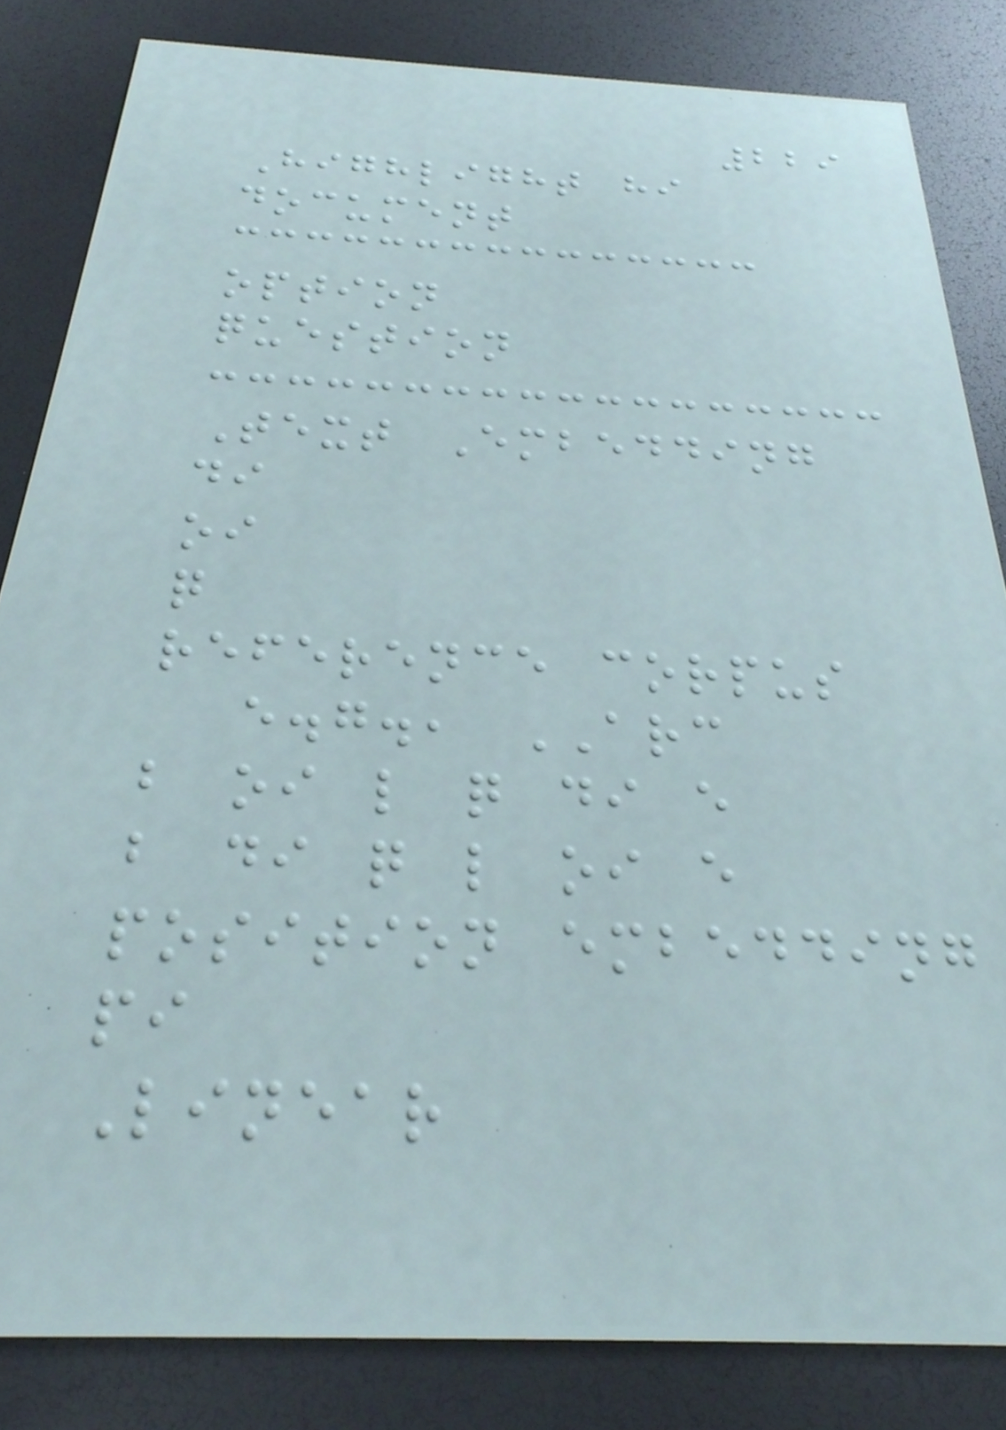229
Highlight hi
document
option
question
Text Embedding
di
oi
q
reference corpus
e.g., ARC
b oi l q di e
b di q l oi e
position embedding
pi
Linear
